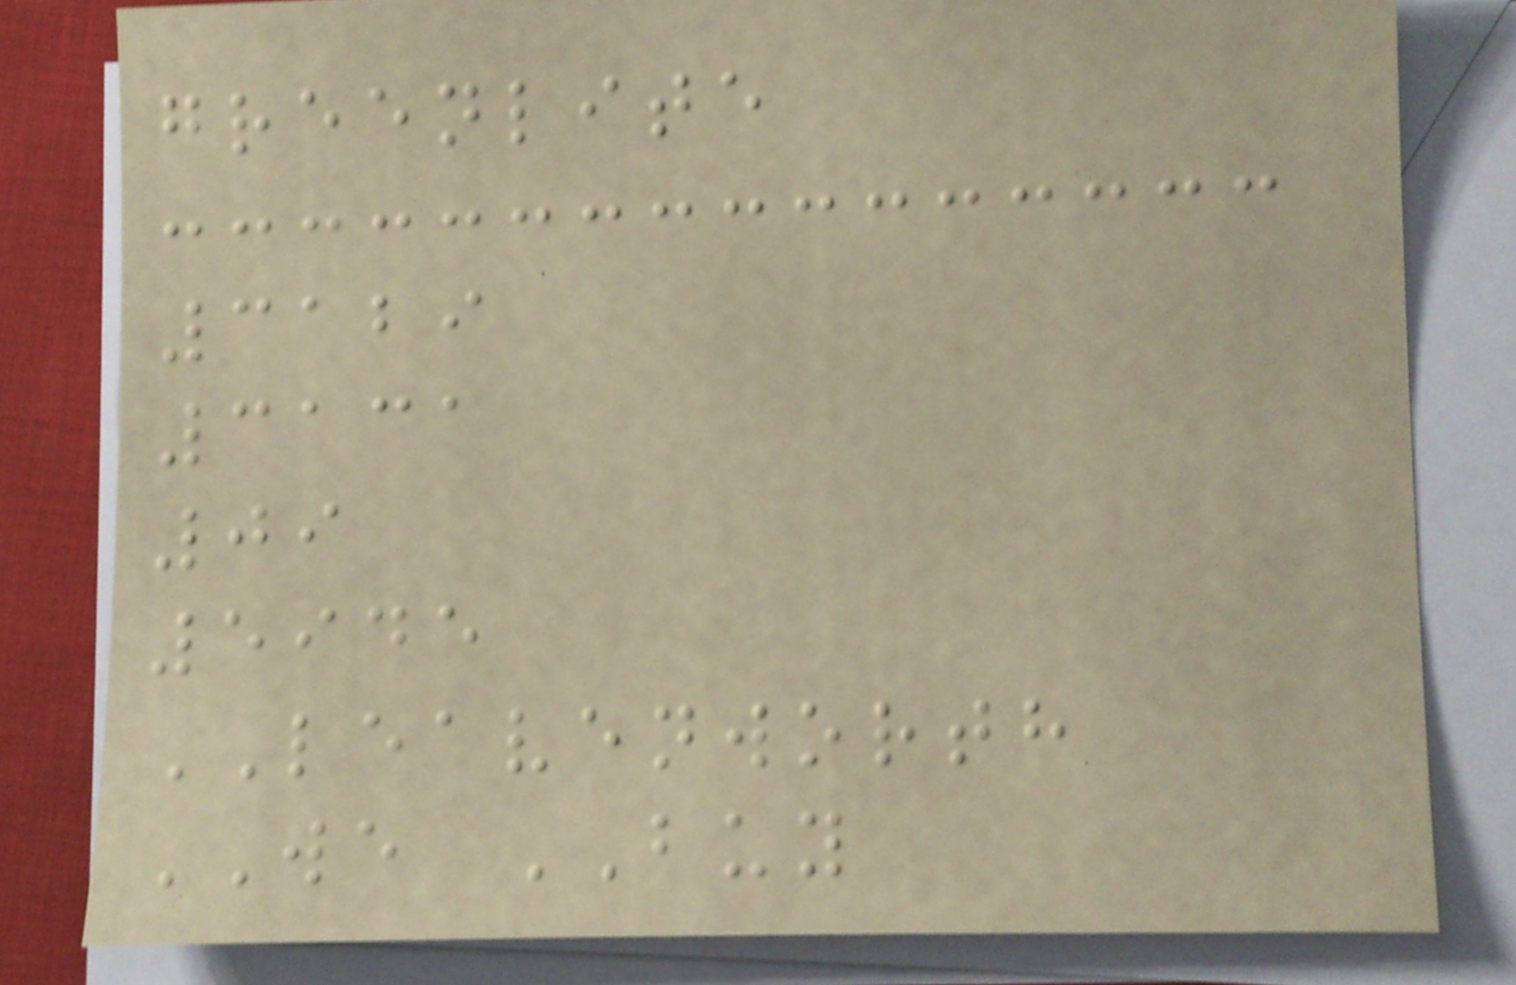greenlite
3129
3131
09
5945
LEAVENWORTH
WE BUY
